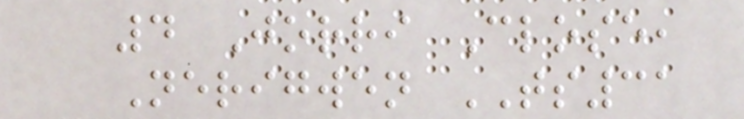4 Jorri Close,
Nerigwen TS31
